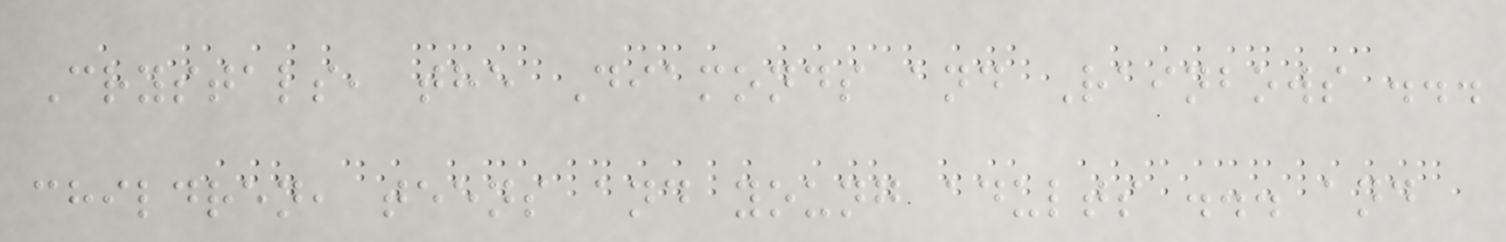Crystals, the Diamonds and Rainbows ...
children, teens and young adults ... and
